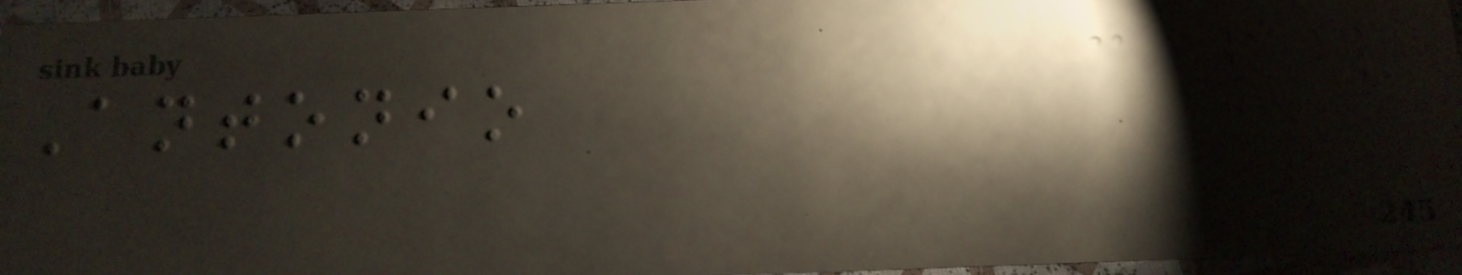Antonio
